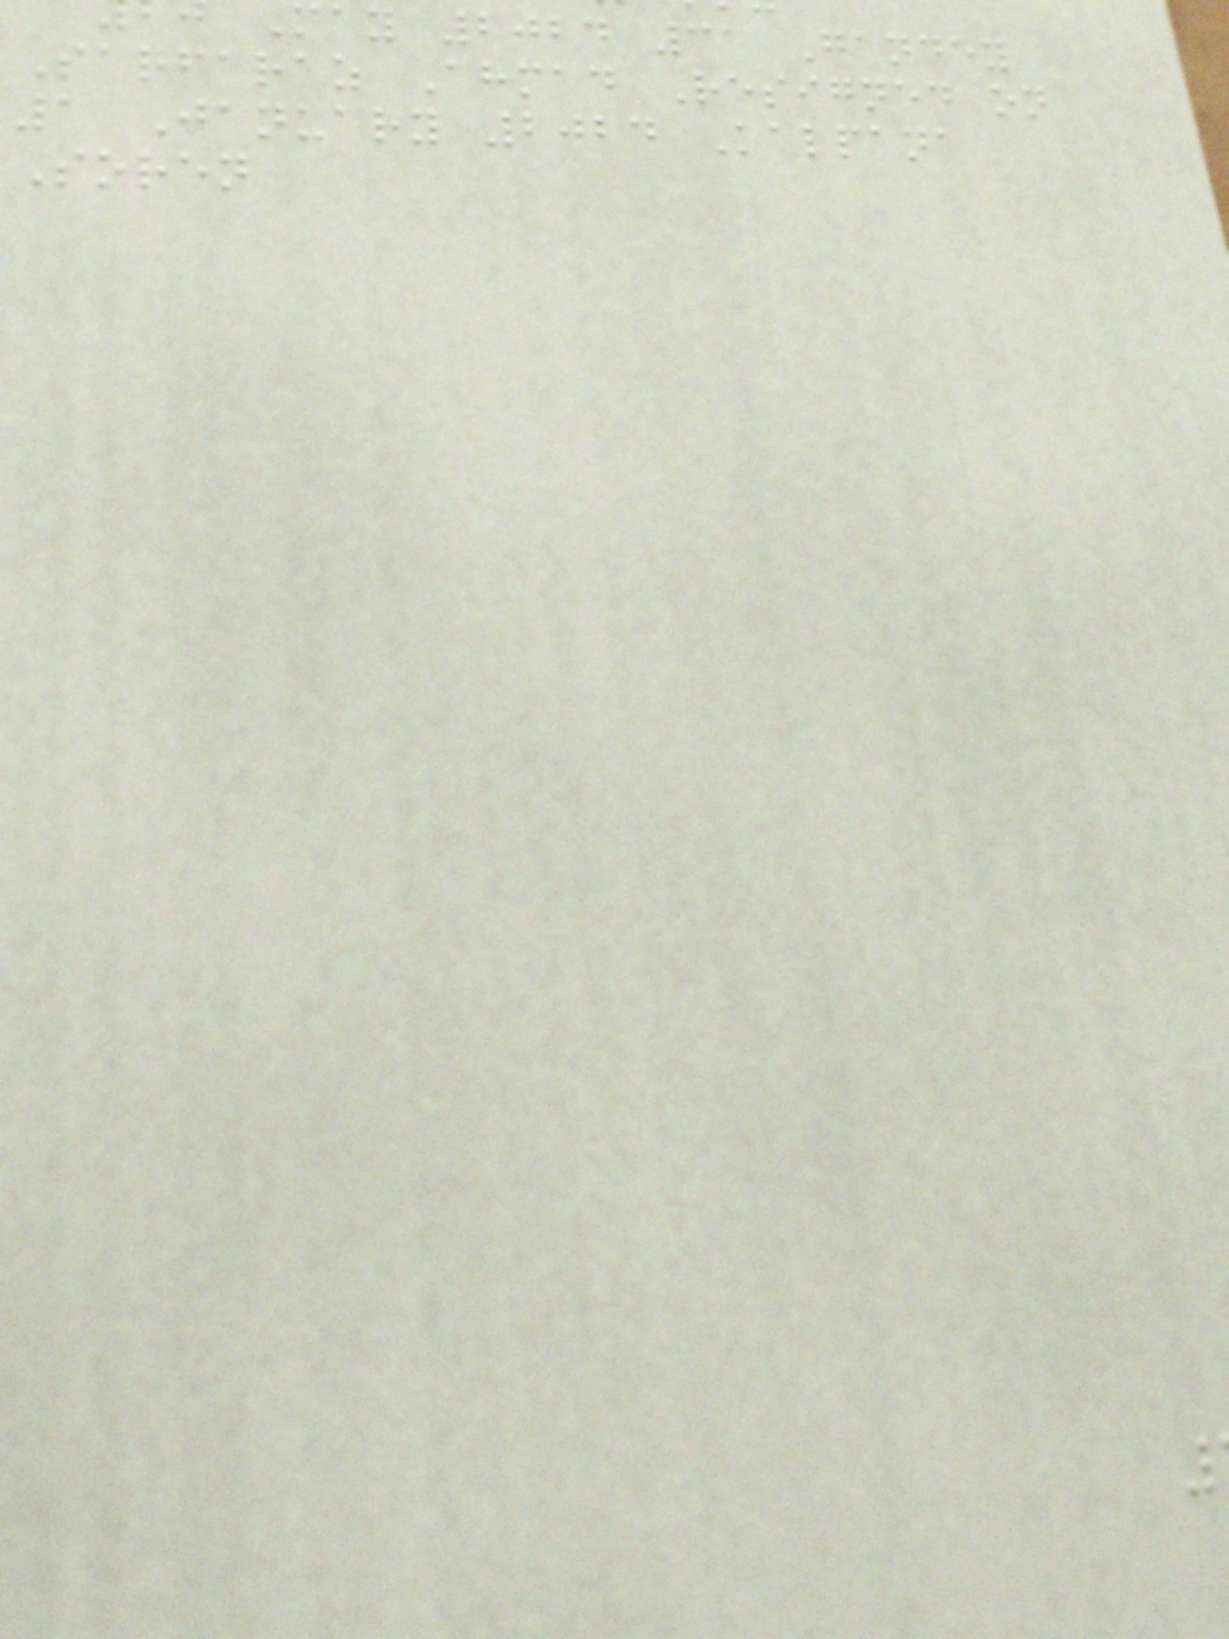may 2024 31 Gandey
Sarfaraz Ahmad Resigned on
1 January 2024 Kalpana
Soren
